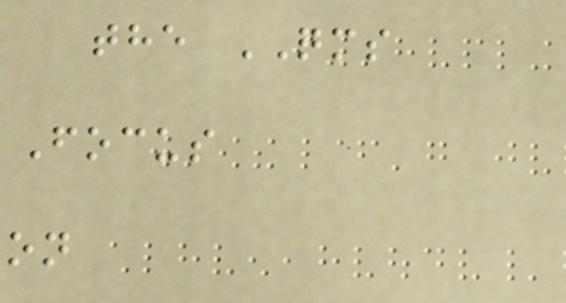the QMS
Focus
on
